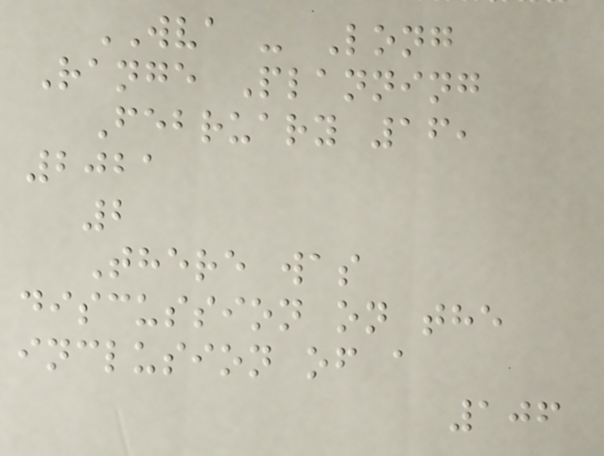WVA - Long
Range Planning
February 16,
2021
2
There was
discussion on the
inclusion of a
106
